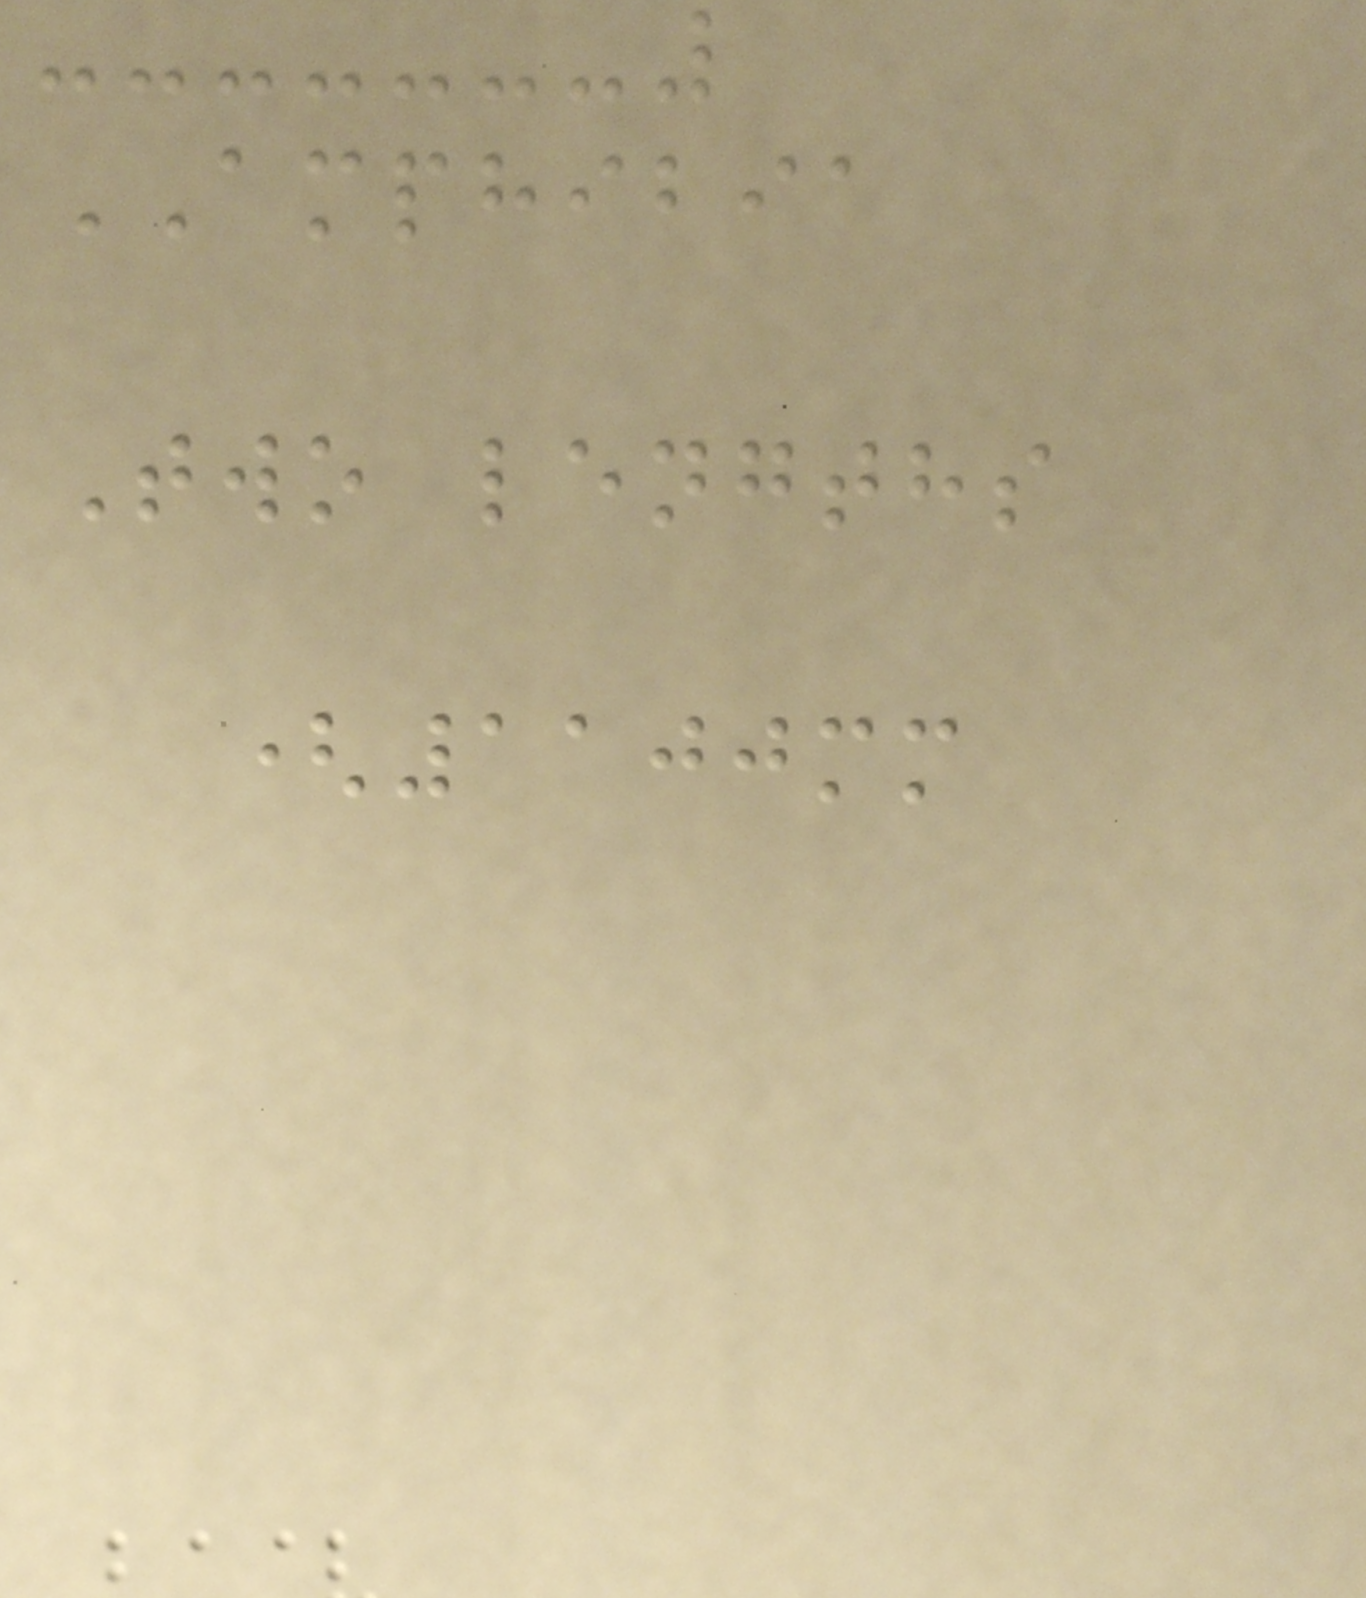AMPHIBIA
Two lengths
(1100mm
